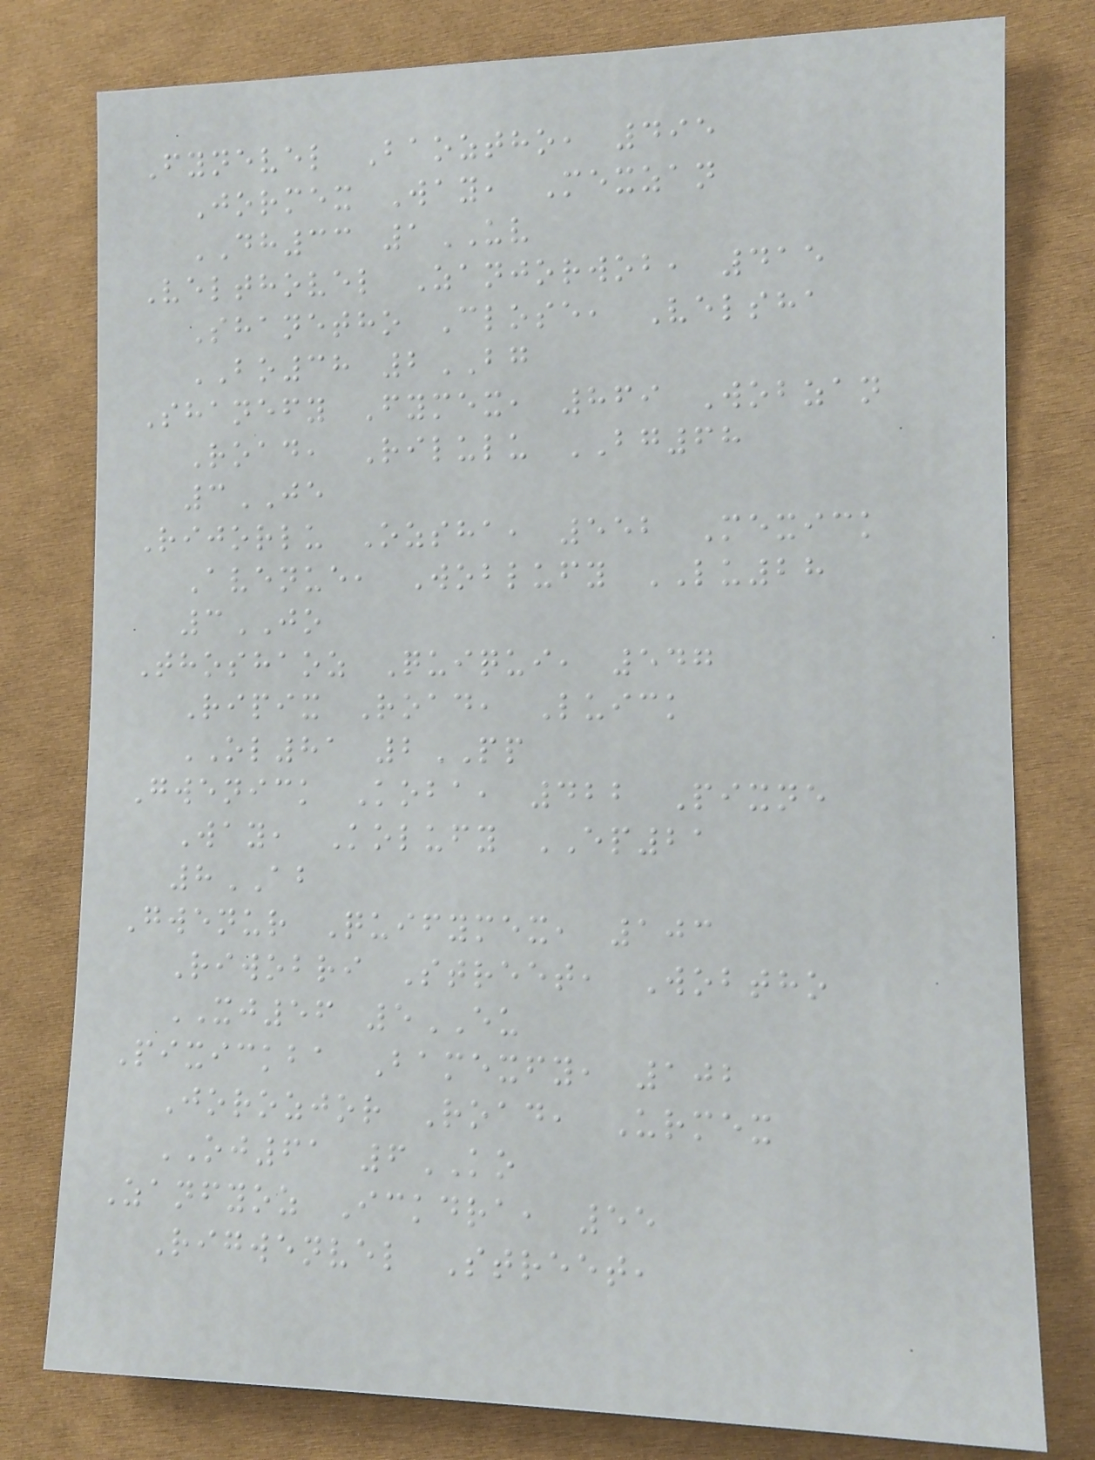Fynevel Baoztho, 495
Jormex Way, Mexzan
DH33 1UV
Velthovel Zanjorwob, 415
Shanetho Close, Velsha
BO38 2BG
Shanefy Fymex, 869 Wobzan
Road, Rilulu BG68
3JE
Rijorlu Ozsha, 552 Mexick
Avenue, Woblufy LU28
3JO
Thoshaoz Quiqui, 547
Ripix Road, Luick
OL81 2PP
Gwenick Koba, 422 Pixne
Way, Kolufy EP21
8AB
Gwenur Quifymex, 103
Riwobri Street, Wobtho
XJ56 5EU
Pixickba Bamexfy, 102
Jorozjor Road, Urmex
OJ61 6KO
Zanfyoz Ickdra, 55
Rigwenvel Street,
